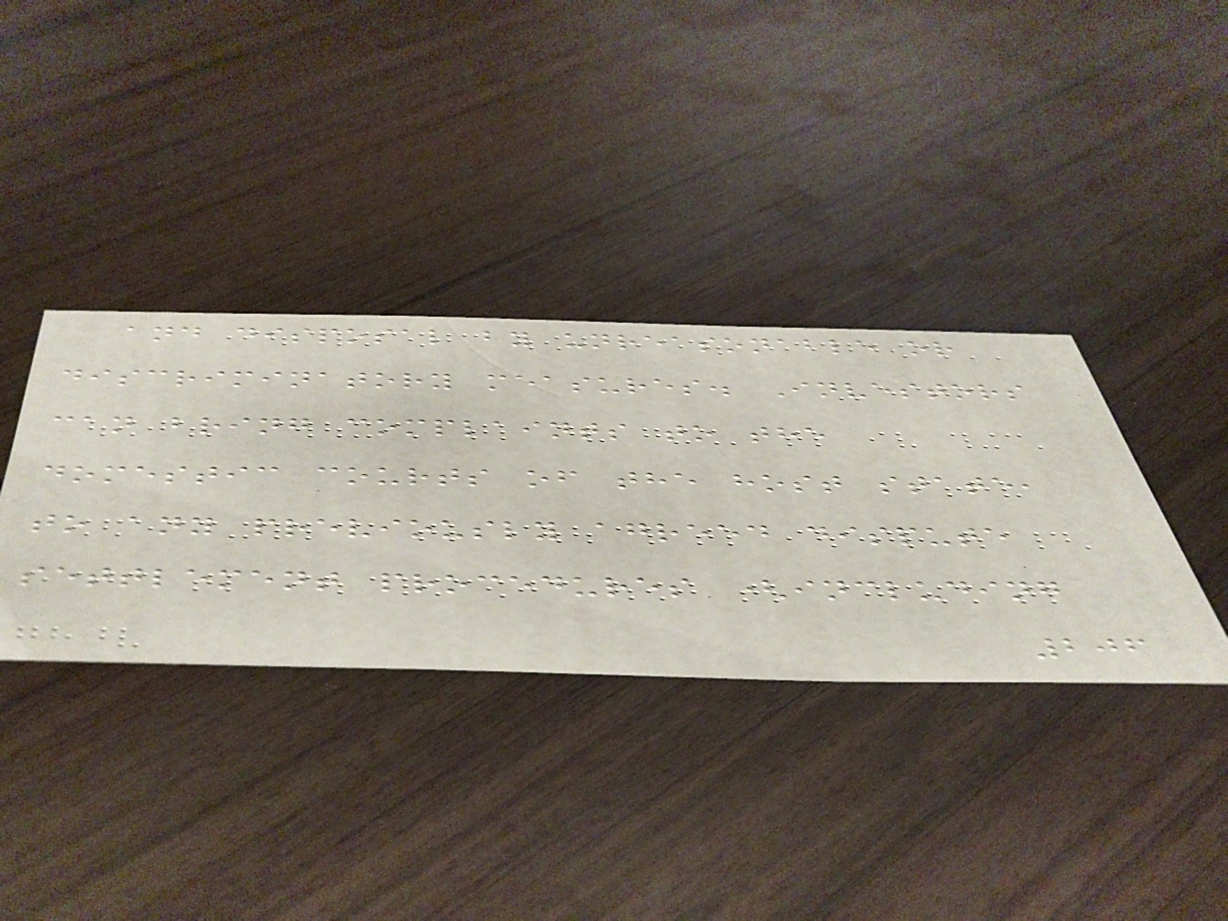and disposal by unreasonable or
discriminatory measures. Investors
can bring complaints to the
domestic courts of the host state,
to any previously agreed dispute
settlement procedures (including
206
